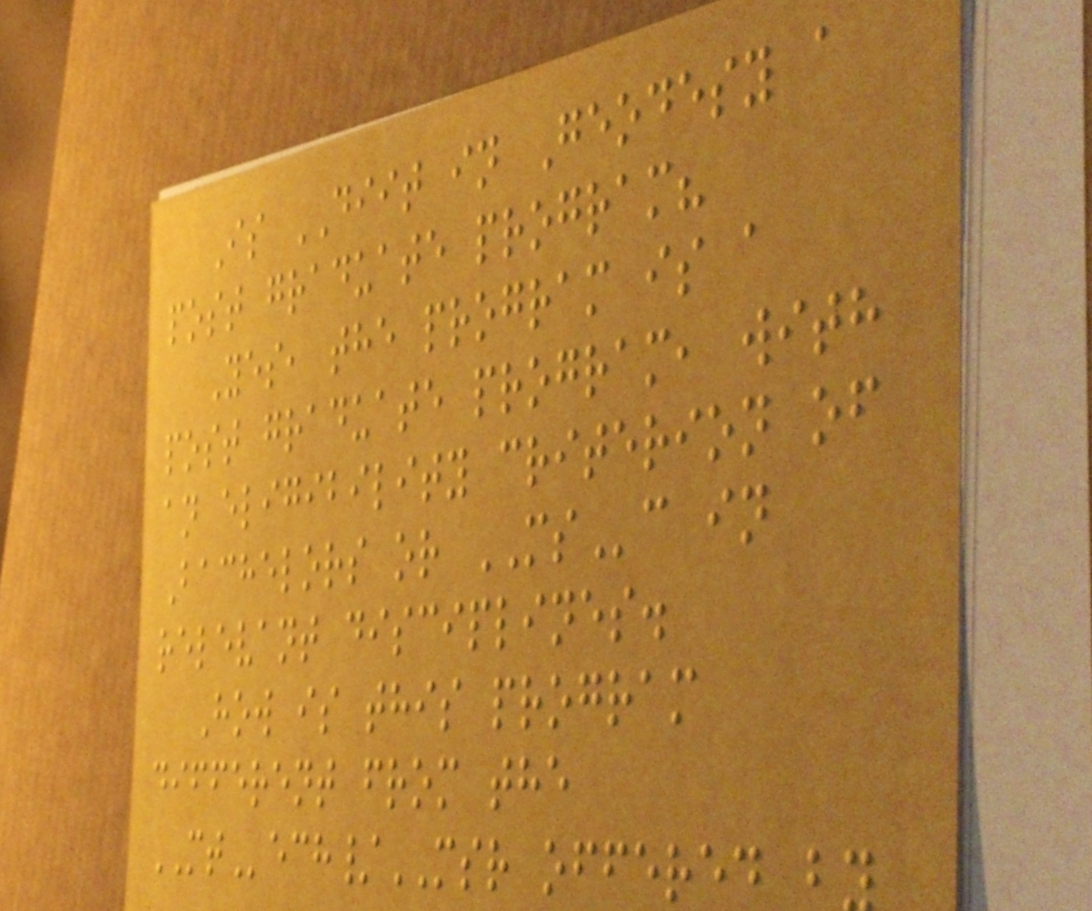Is DIIT in Geodesy a
post graduate program?
Yes, the program is a
post graduate program, with
an eligibility criterion of
Bachelors or MSc in
relevant disciplines.
How is this program
different from the
MTech/MSR offered by
